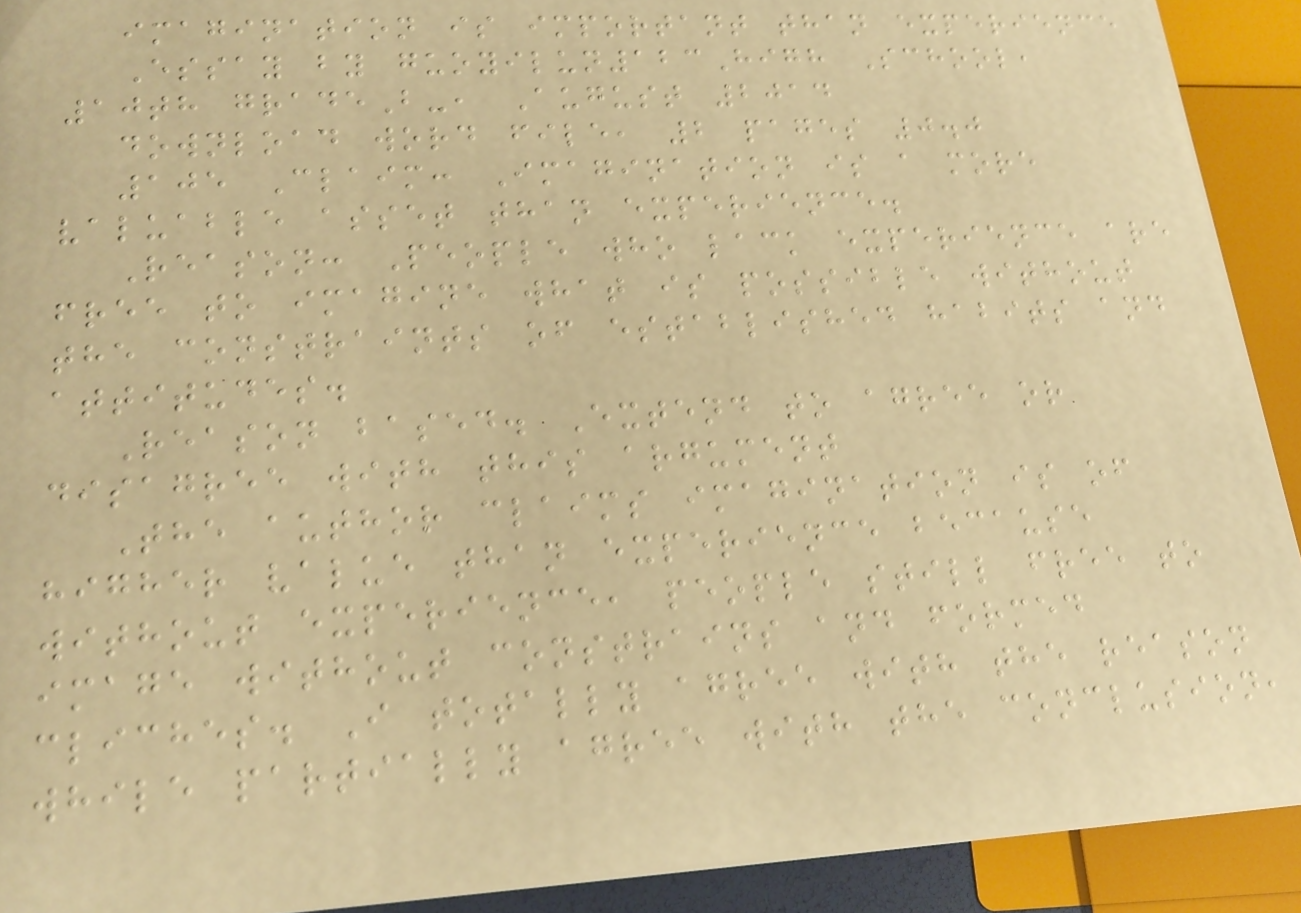imagination is important than experience
Essay by guoyilun123High School,
10th gradeB-, August 2014
download word file, 2 pages 0.0
105 Claim: Imagination is a more
valuable asset than experience.
Reason: People who lack experience are
free to imagine what is possible without
the constraints of established habits and
attitudes.
Reason based. Extend to agree or
disagree with this argument
The author claims imagination is of
higher value than experience because
without experience, people still free to
image without constrains and formed
cliches. I totally agree with the reason
while partially agree with the conclusion,
